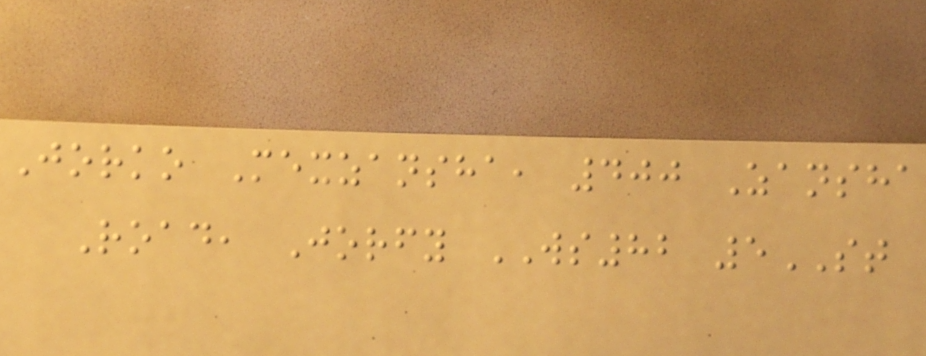Jorko Mexzansha, 400 Zansha
Road, Jorfy WS82 5ST
